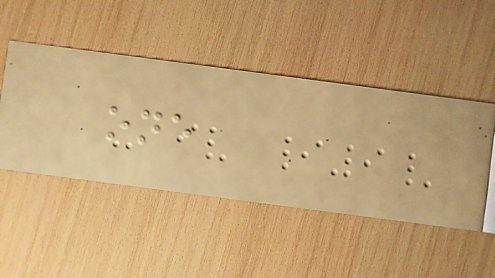one
